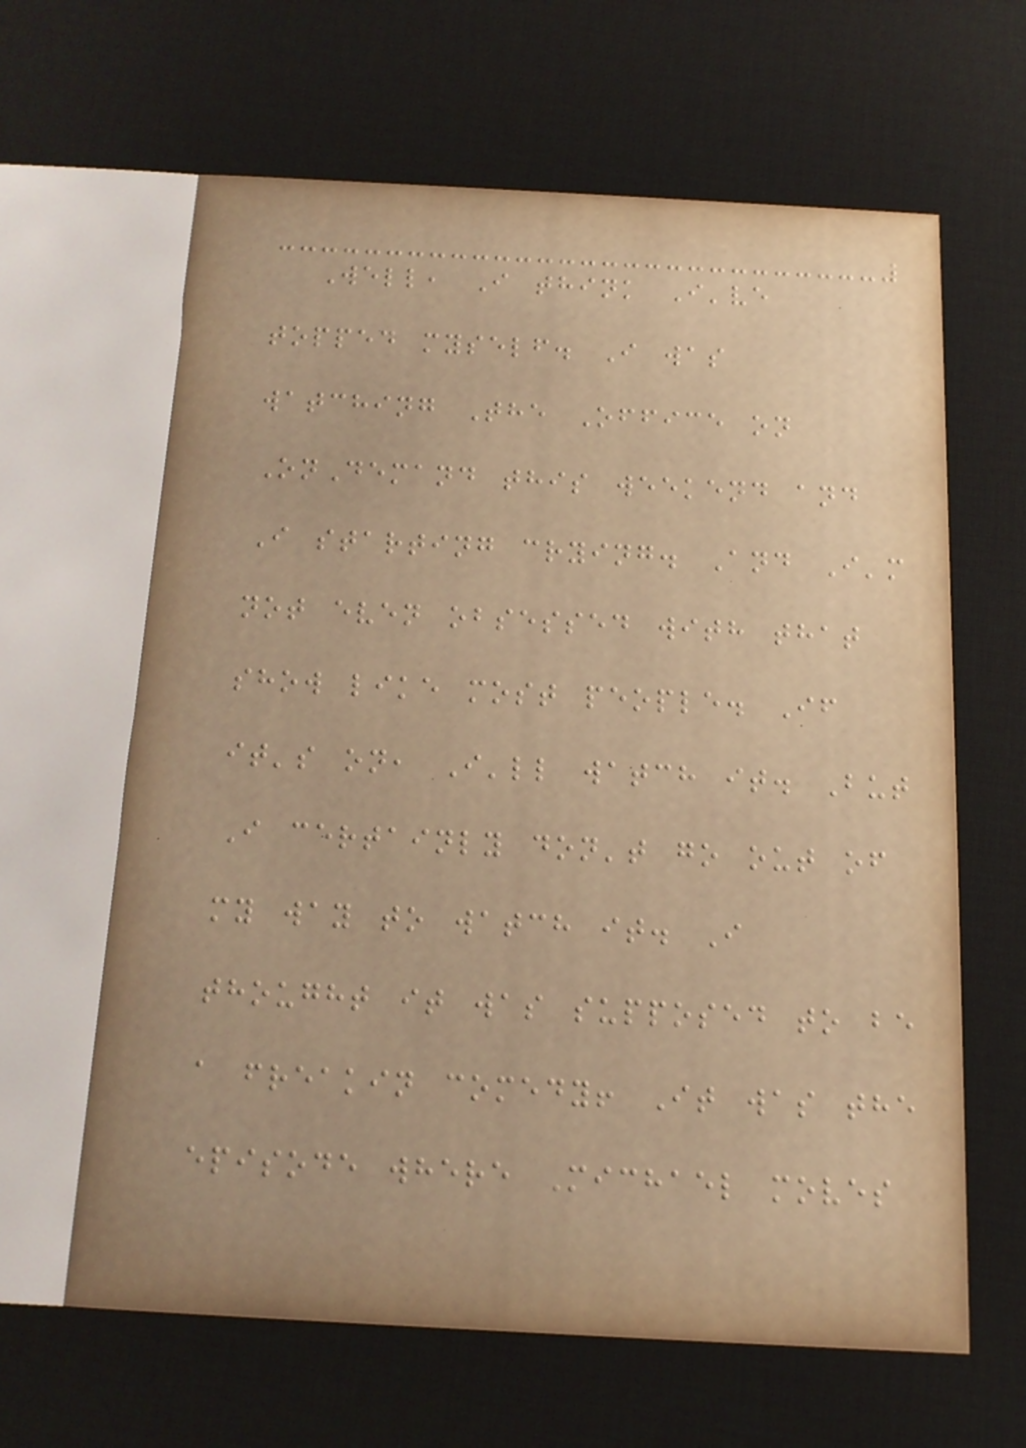Well, I think I've
topped myself. I was
watching The Office on
OnDemand this weekend and
I starting crying. And I'm
not even obsessed with that
show like most people. If
it's on, I'll watch it. But
I certainly don't go out of
my way to watch it. I
thought it was supposed to be
a freakin comedy! It was the
episode where Michael moves
